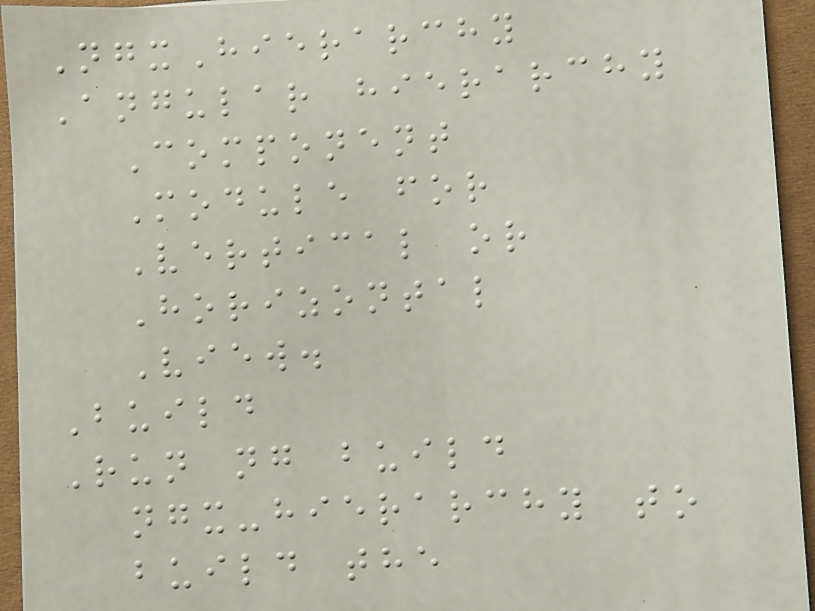NgxHierarchy
Angular hierarchy
Component
Module for
Vertical or
Horizontal
View.
Build
Run ng build
ngx-hierarchy to
build the
